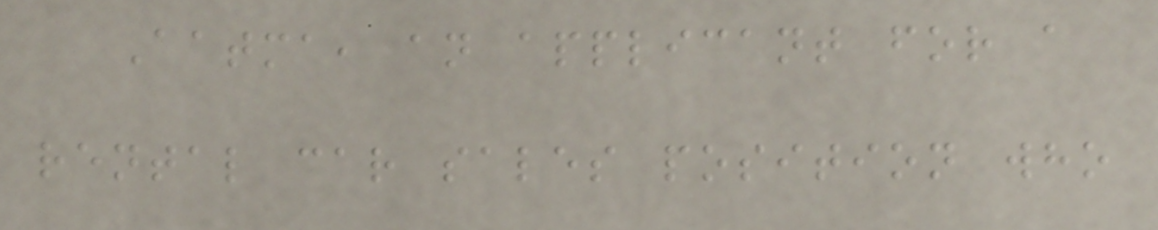Aatma, an applicant for a
rental car sales position who
